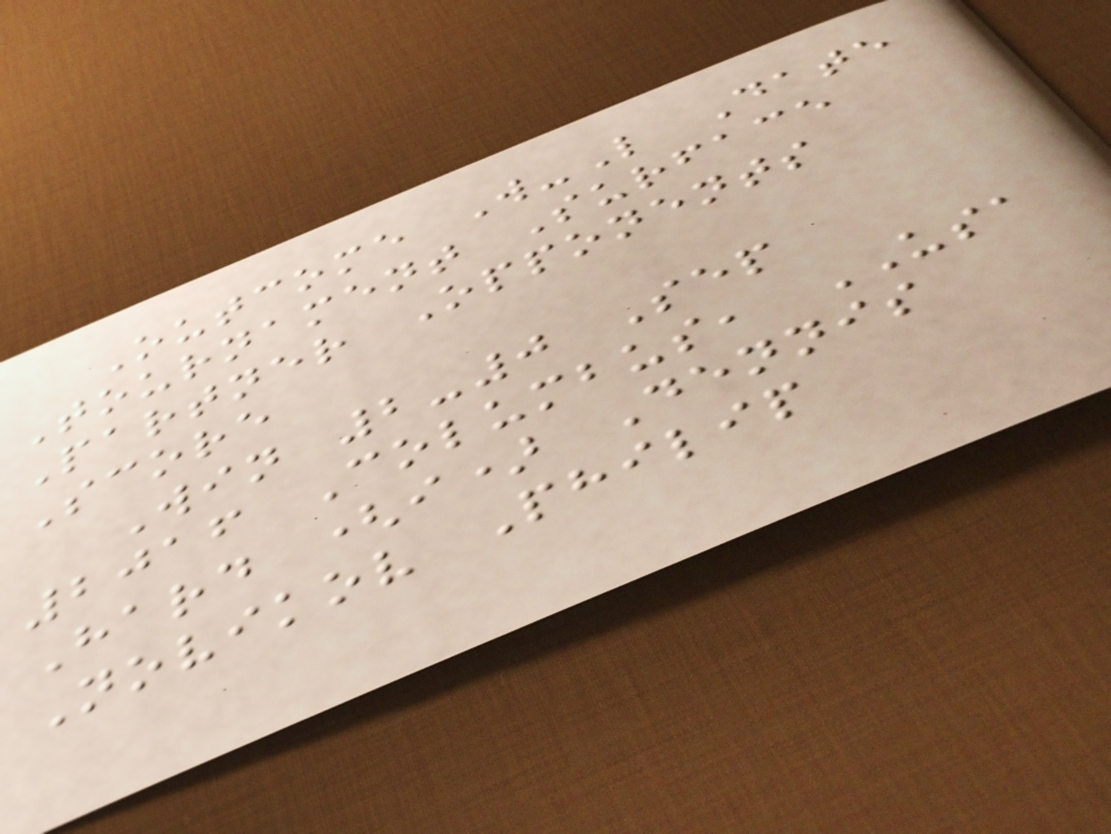Outcome W-L Date
Tournament Surface
Partner Opponents
Score
Win 2-0 Sep
2016 Columbus, USA
Hard (i) Dennis
Novikov Philip
